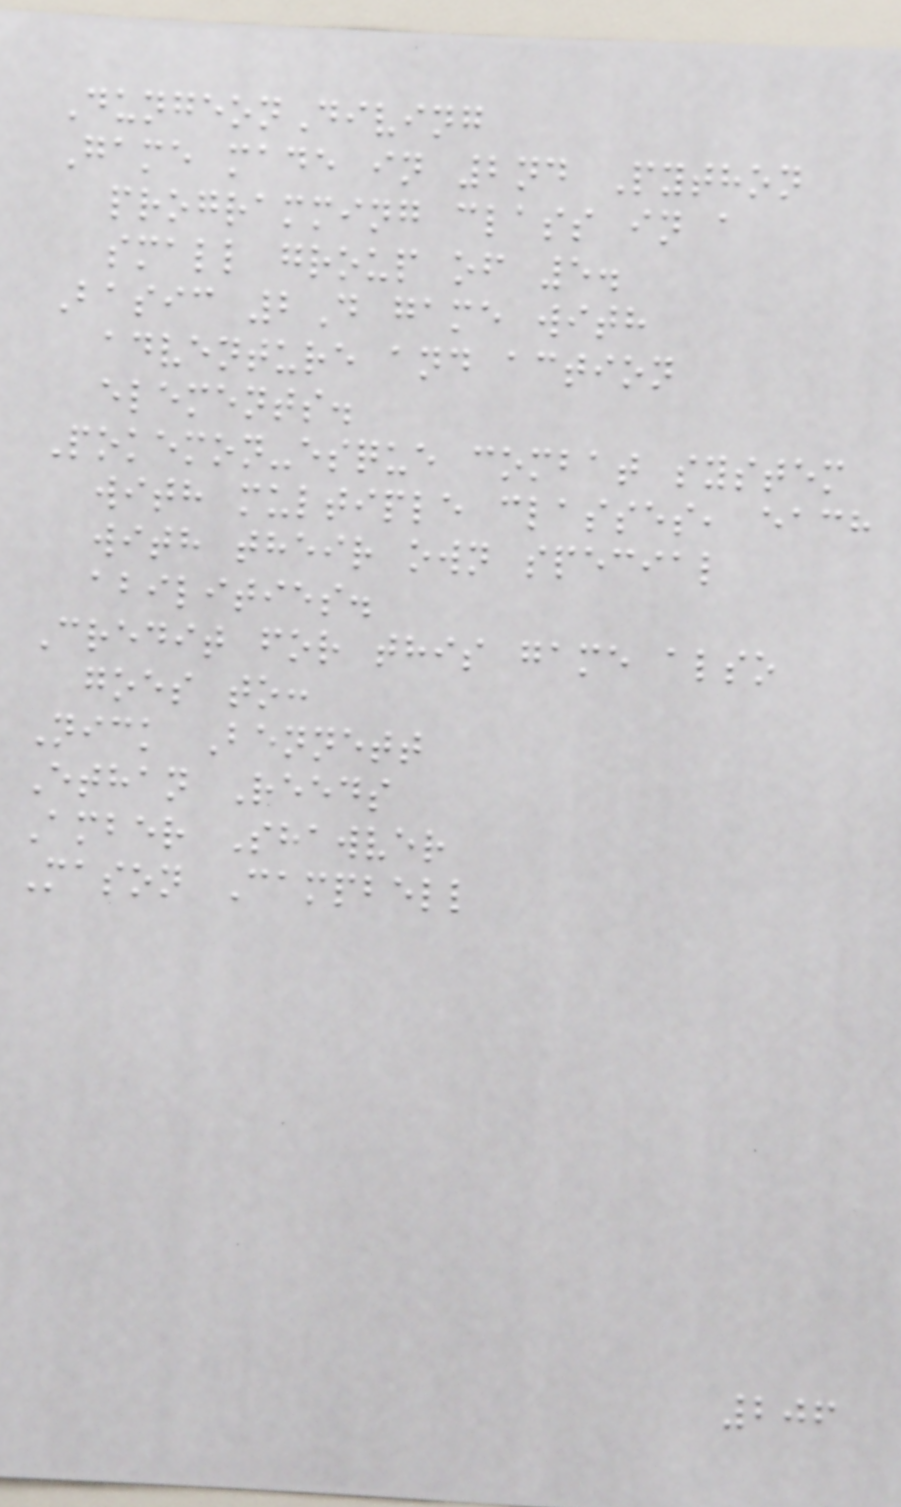DungeonDiving
Game made in 2nd Python
programming class in a
small group of 5.
Basic 2D game with
adventure and action
elements.
Pokemon-esque combat system
with multiple classes, each
with their own special
abilities.
Credit for this game also
goes to:
Nick Bennett
Ethan Reeds
Amber Shawver
Mason Campbell
206
